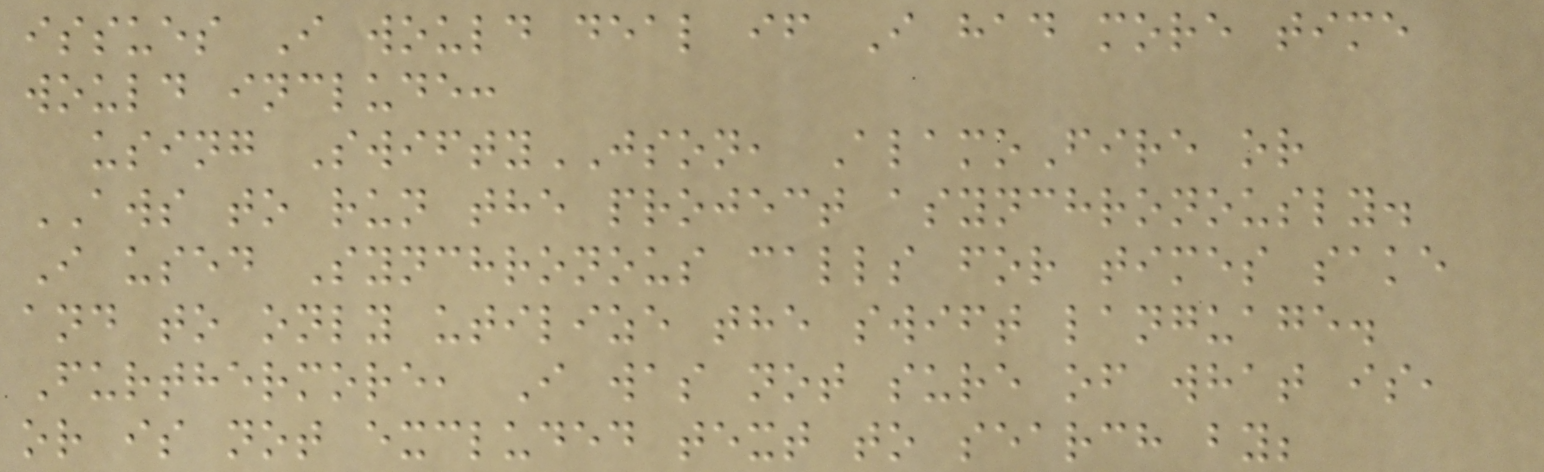issues I would deal if I had more time
would include:
using SwiftyJSON, AlamoFire or
AWS to run the project asynchronously.
I used Synchronous calls for times sake
and to only utilize the swift language.
Furthermore, I was not sure of what is,
or is not excluded text to search by;
